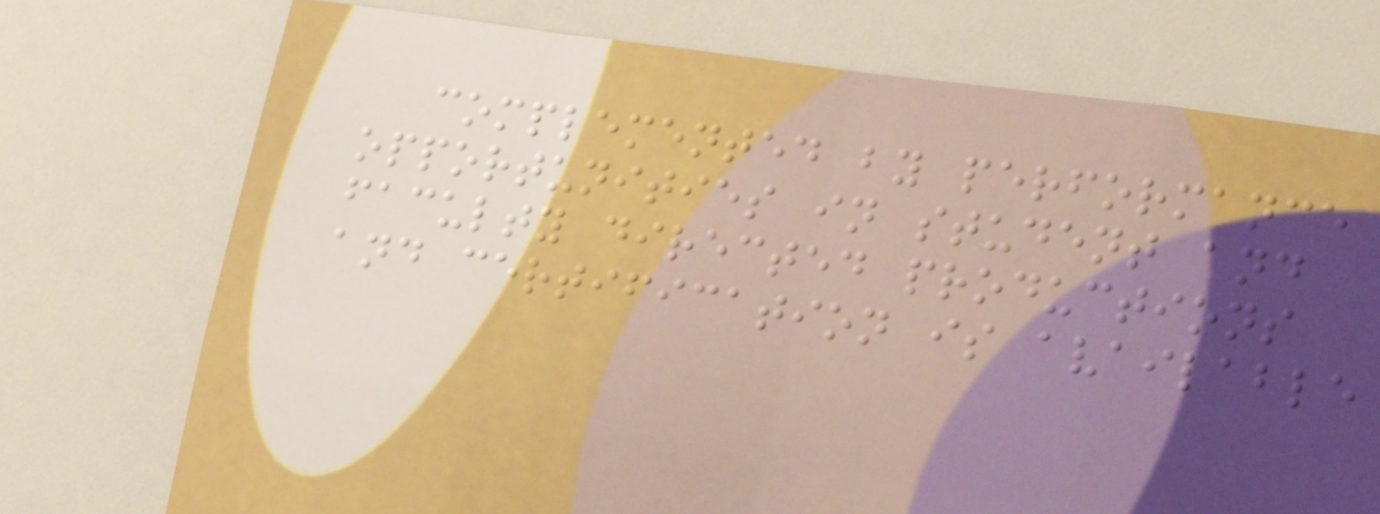complemented by performance
opportunities in student and
faculty directed productions
and certification is available
